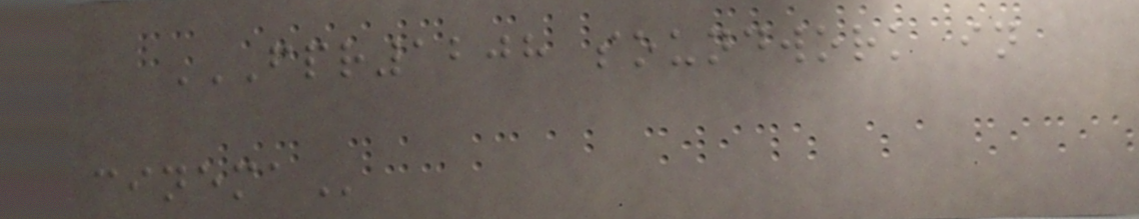FPR1208 SOUNDWORK IN
CINEMA
